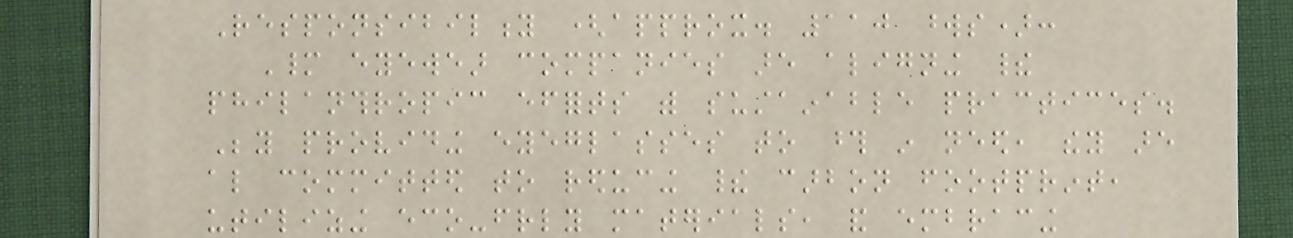Responsibility (approx. 110 words):
Many eyewear companies are aligning their
philanthropic efforts with sustainable practices.
Beyond providing eyeglasses to those in need, they are
also committed to reducing their carbon footprint,
utilizing eco-friendly materials, and embracing
